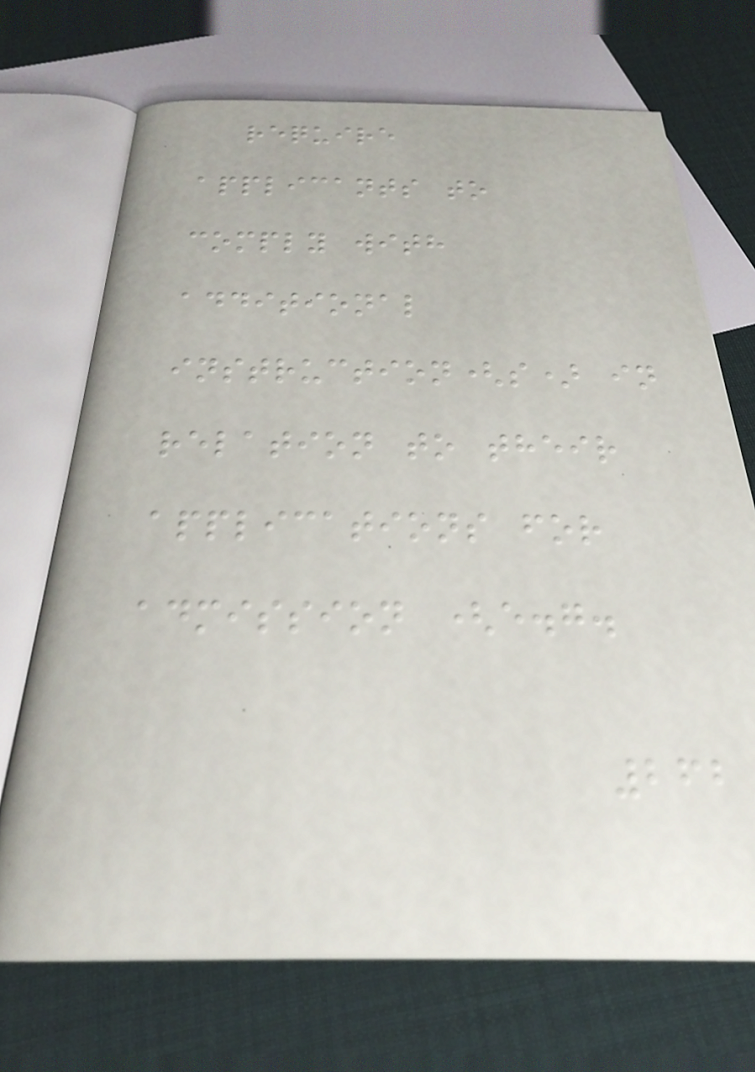require
applicants to
comply with
additional
instruction(s) in
relation to their
applications for
admission (e.g.
262
